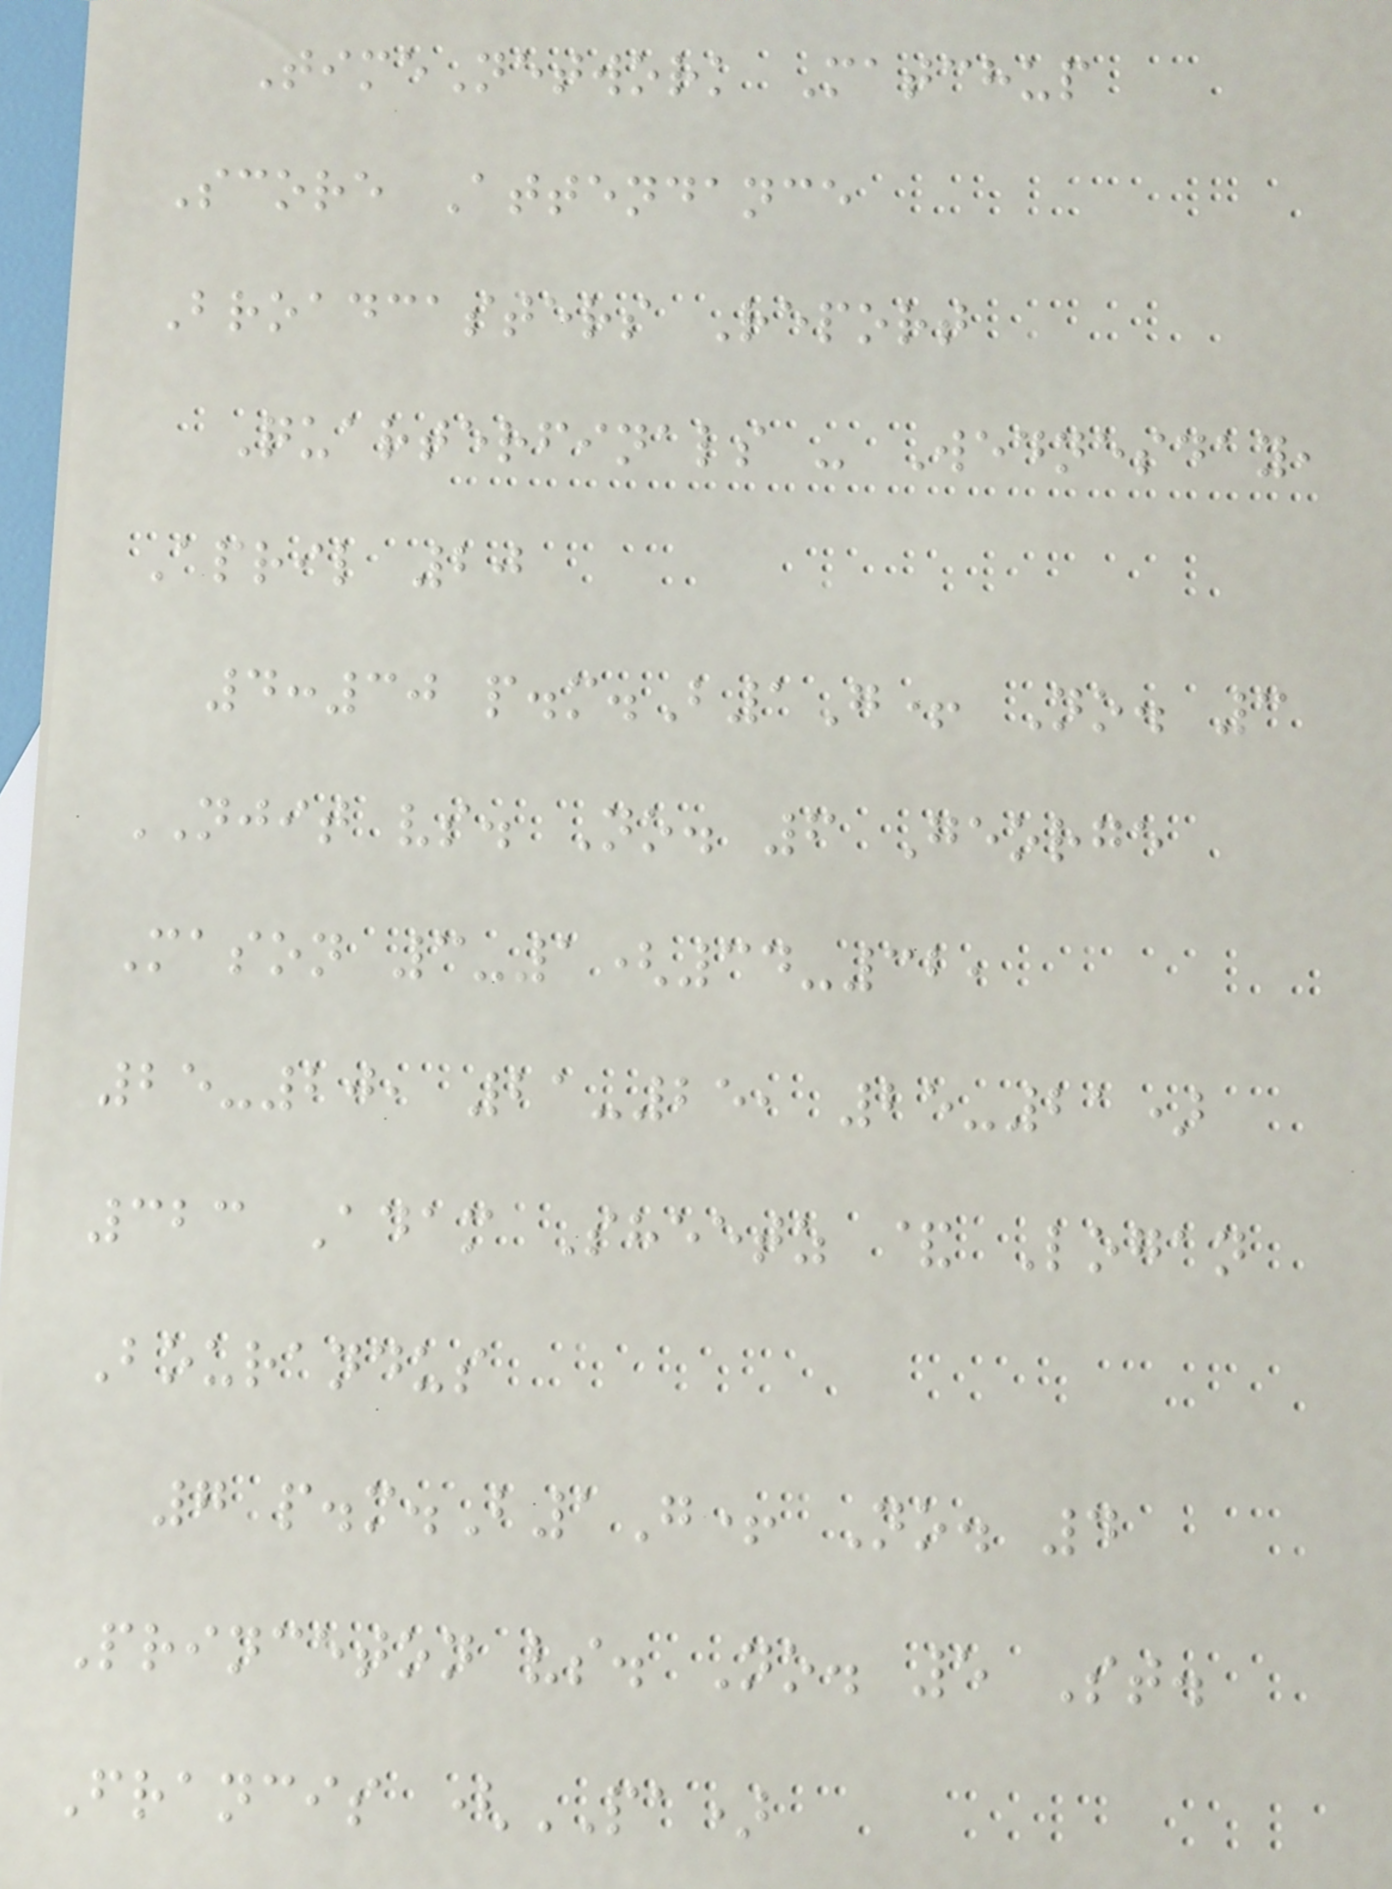TimeNetwork Matchup
Score Attendance
Broadcasters Report
Quarterfinals - Wednesday,
April 20
4:30 p.m.B1G+ No. 3
NJIT vs. No. 6 George
Mason 3-1(34-32,
25-20, 21-25, 25-21)
323 Adam Sheetz & Logan
Bourandus
7 p.m.B1G+ No. 4
Princeton vs. No. 5 St.
Francis (PA)
